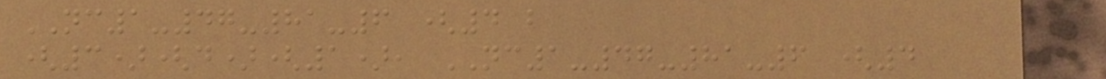NC1-47-81-6 (4 b
(3)(d)(1), NC1-47-81-6 (4
